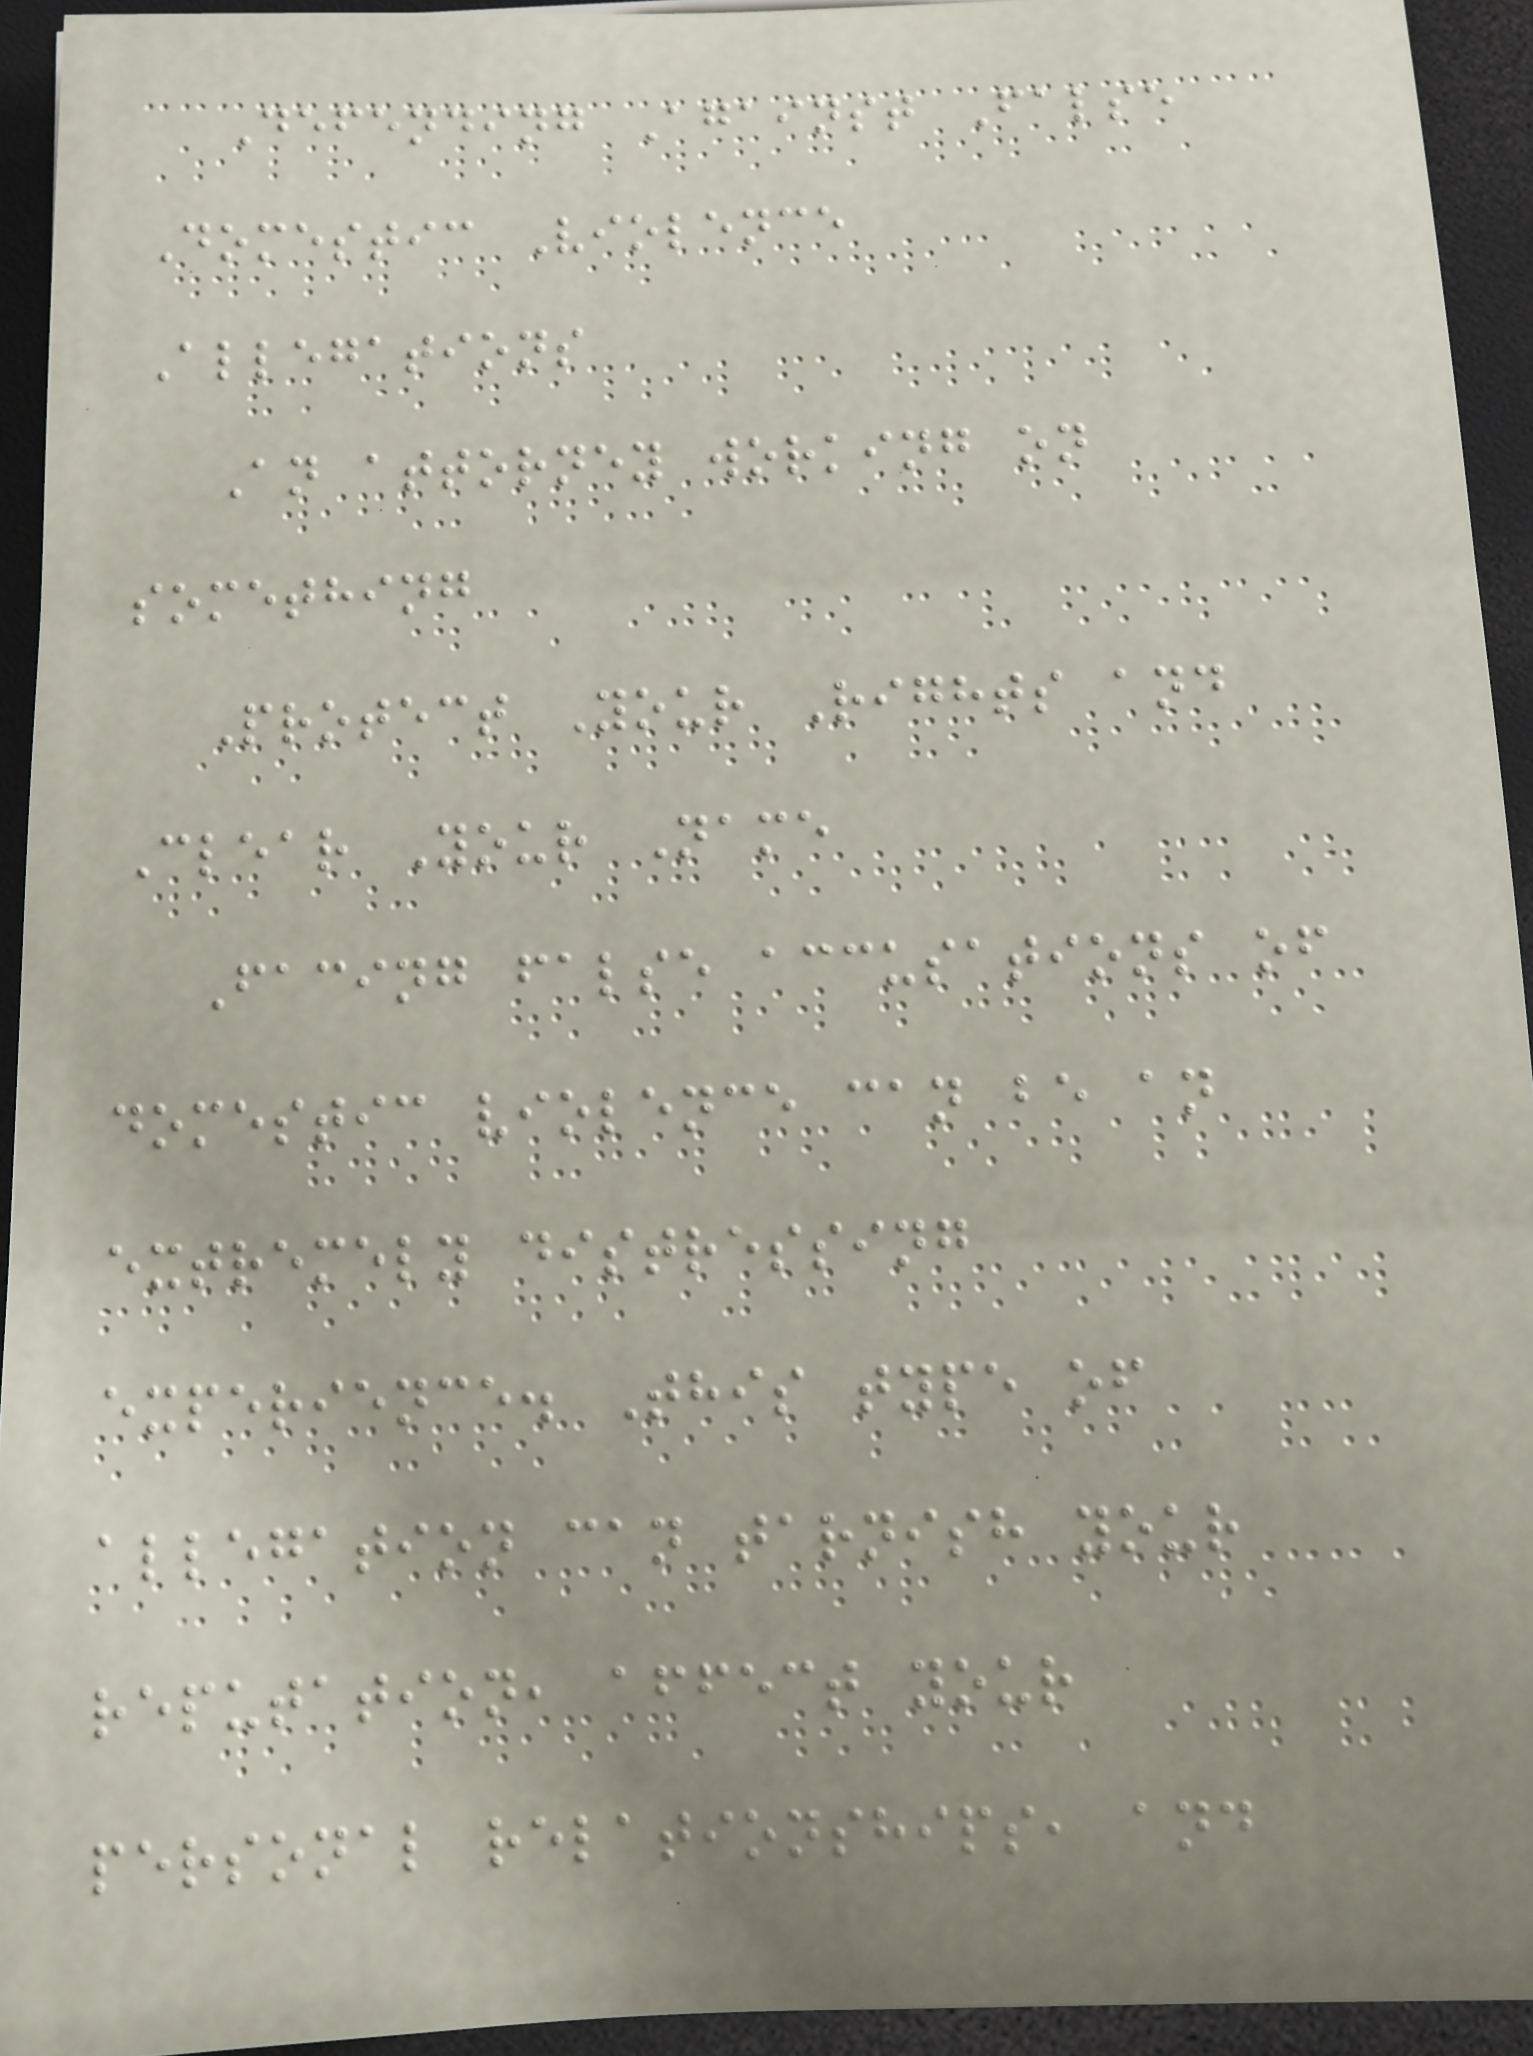Defending Against False
Domestic Violence
Allegations
An attorney working on
something
Protect Your Rights and
Clear Your Name
Facing false accusations of
domestic violence can be an
extremely distressing
experience. This type of
allegation can tarnish your
reputation, affect your
personal relationships, and
